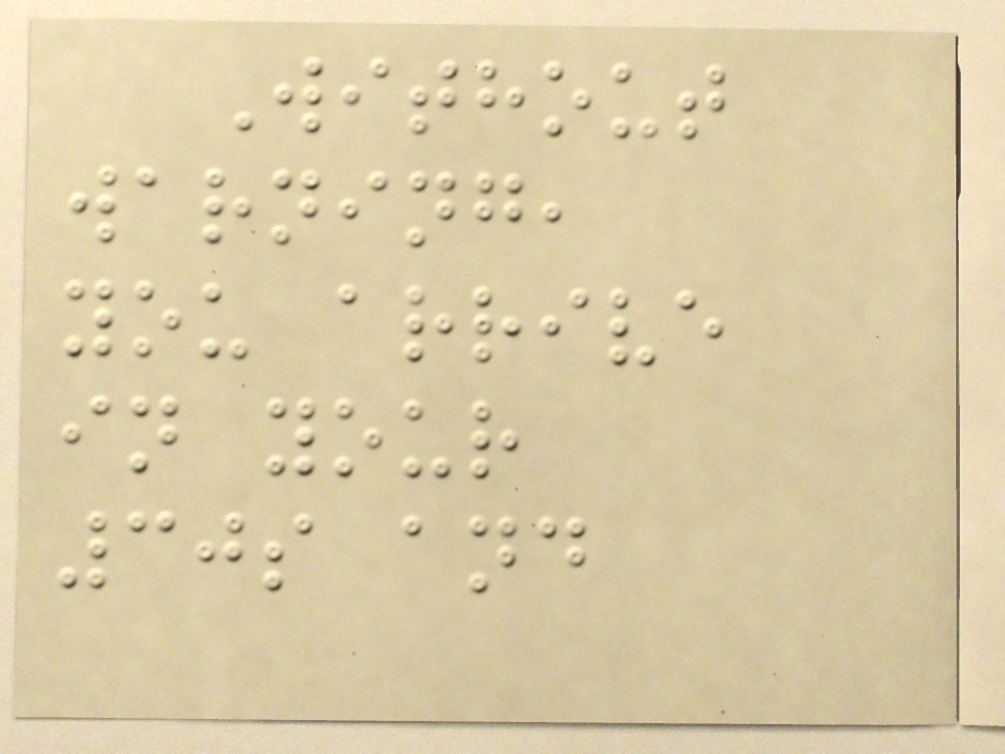Without
warning,
you arrive
in your
30s and
